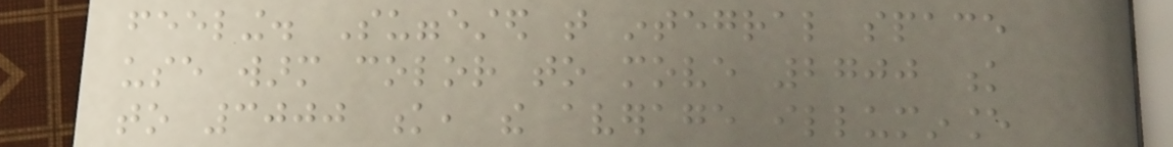feeling. Suggested that integral space
use warm color to move 2700 k
to 3000 k, the average illuminance
